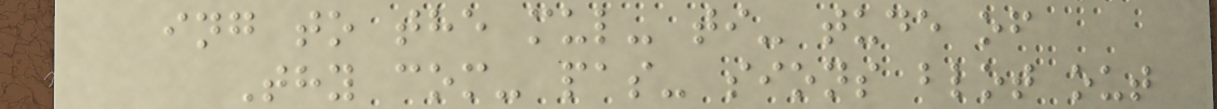ing to the mul- ti- tude of
Thy com- pas- sions blot out
